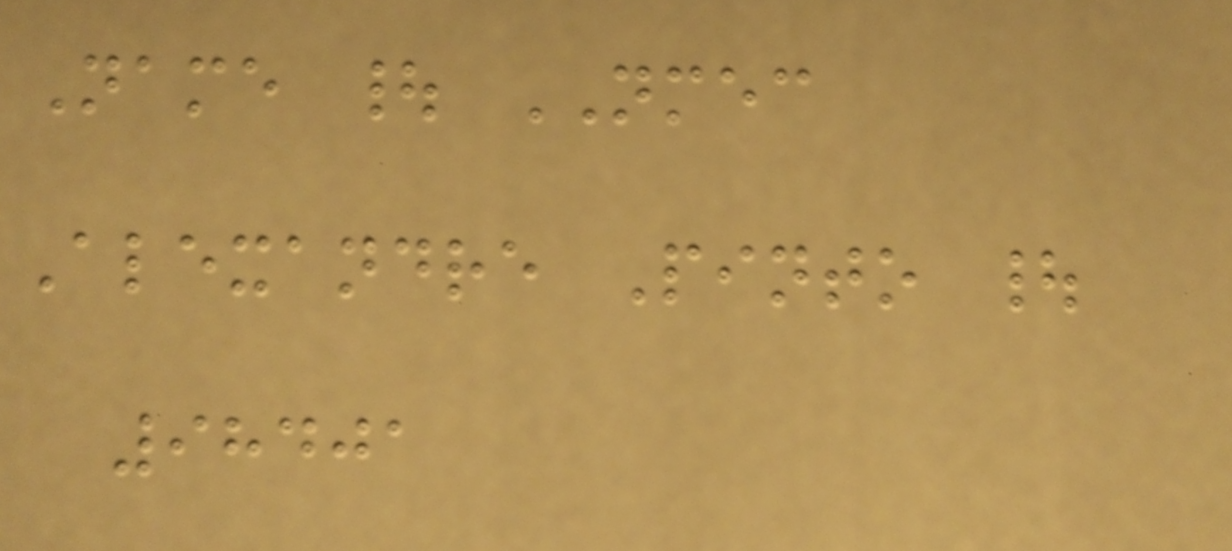Name | NMEC
Alexandre Pinto |
98401
